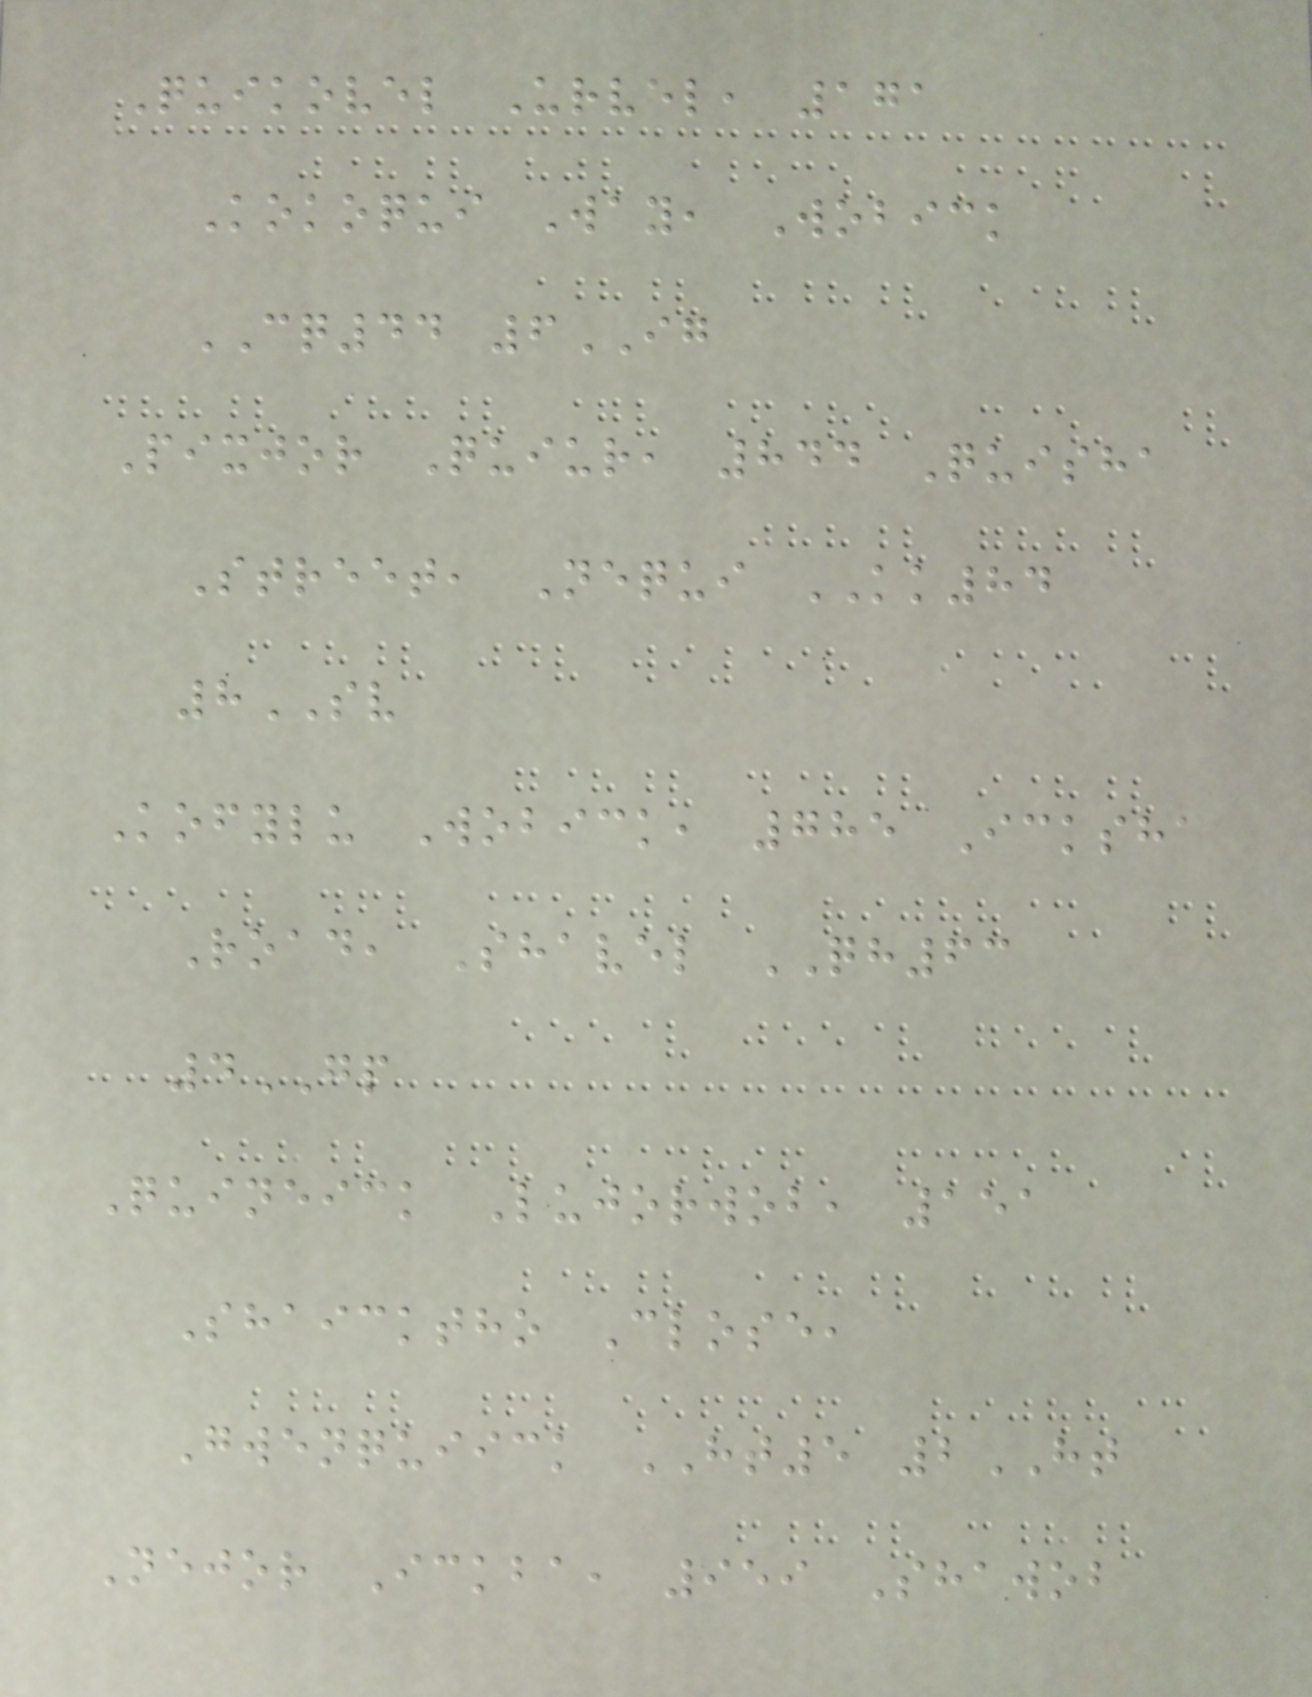Quikovel Urvel, 171
Kokoqui Way, Wobick
CQ44 6IG
Pixjor Quiur, 844 Quisha
Street, Nequi KK84
8SV
Kofylu Wobick, 785 Icksha
Road, Shavel QH63
4GP
Quineick Lujorwob, 151
Shaicktho Close,
Gwenquiick HT5 2HT
Nejor Ickba, 959 Shawob
